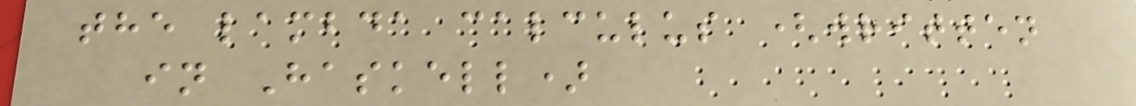the lambda calculus (written
in Haskell)
